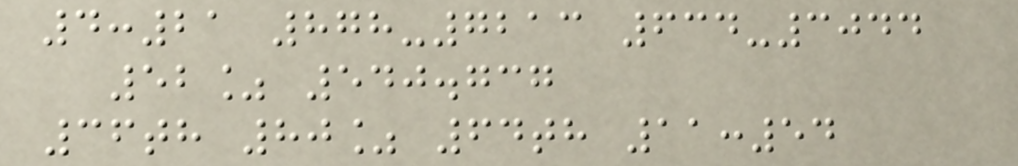4:21 878-7213 634-3044
52% 540.737
36th 80% 64th 11:54
